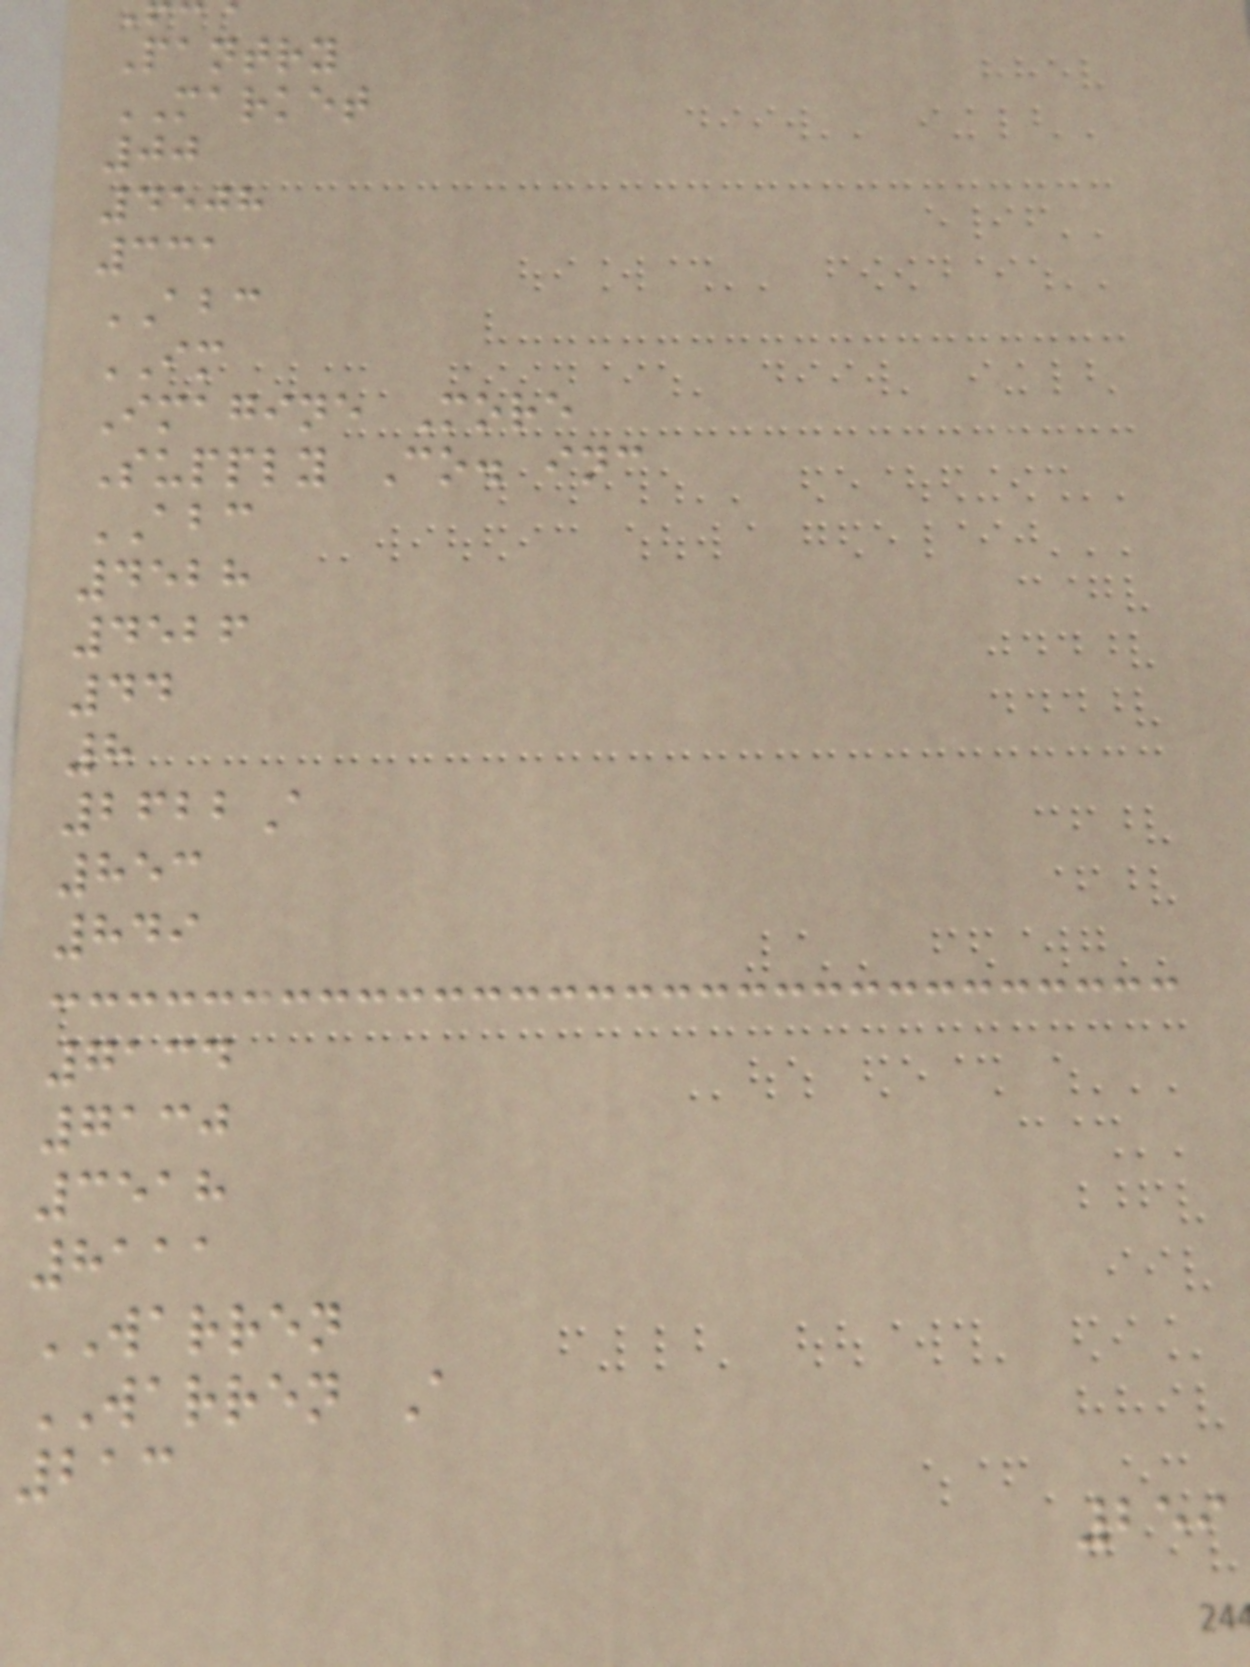Pantry
MARKET
00
4508
331
ABC
IM
Imagine More
Supply Co. inc
ABC
4528
4526
44
8
2622A
853
849
7134
7130
3518
8111
WARREN
WARREN A
213
259
